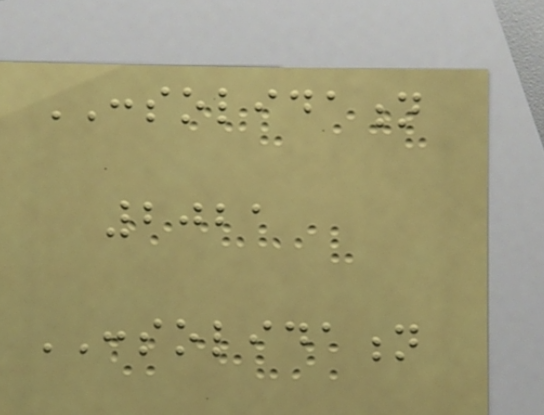CONSOLIDATION
2021
CONSOLIDATION
